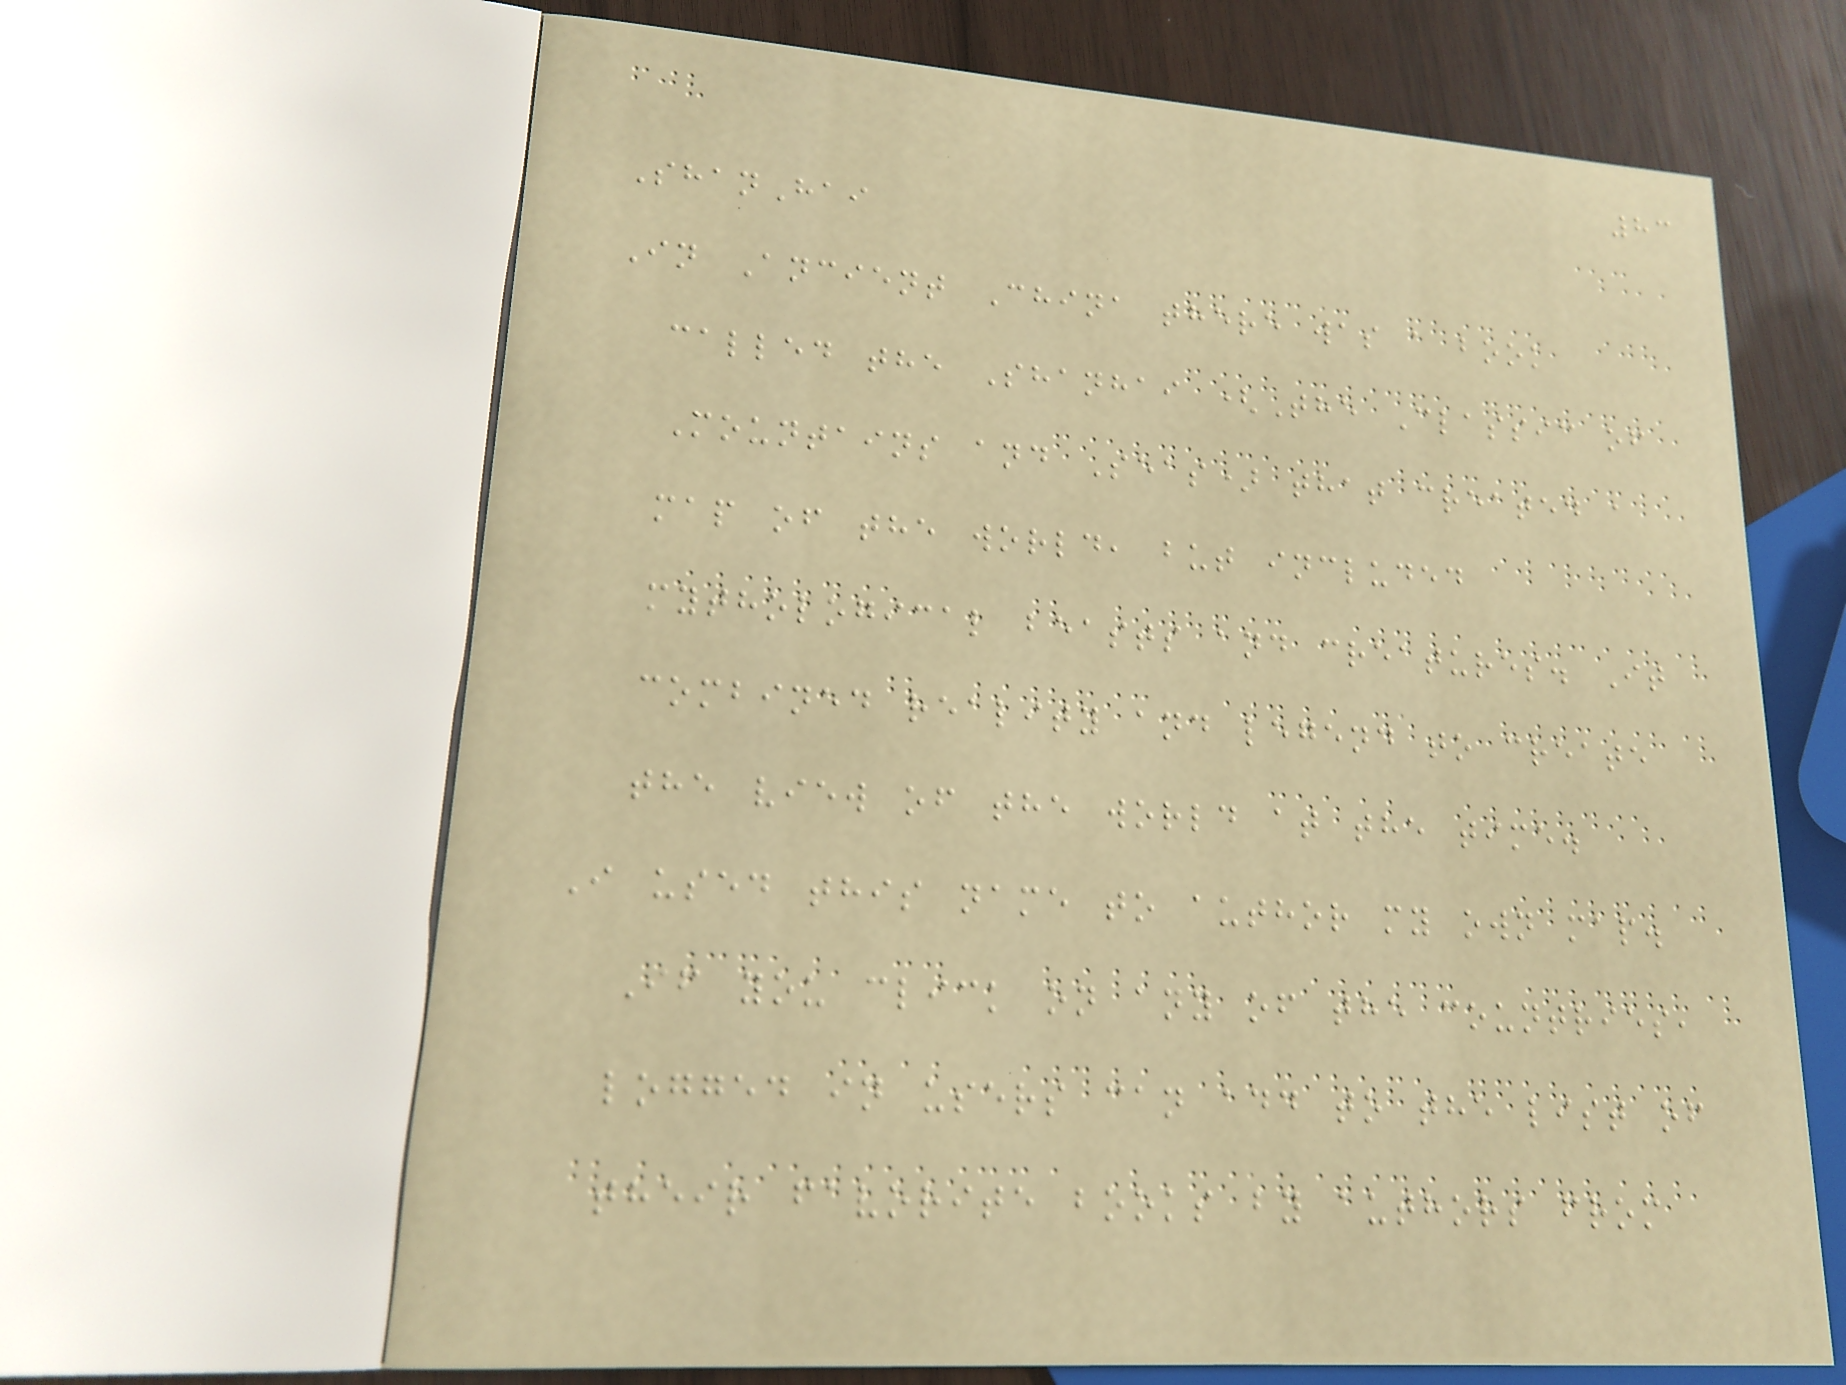83
ShanHai
In Ancient China there was a book
called the Shanhai (The Classic of
Mountains and Seas) that created a
map of the world, but included
mythological beasts and creatures. It
combined reality and legend to create
the view of the world at the time.
I used this name to author my own map.
If you click on any of the countries,
logged in users can add to the list of
their favorite books by authors from
